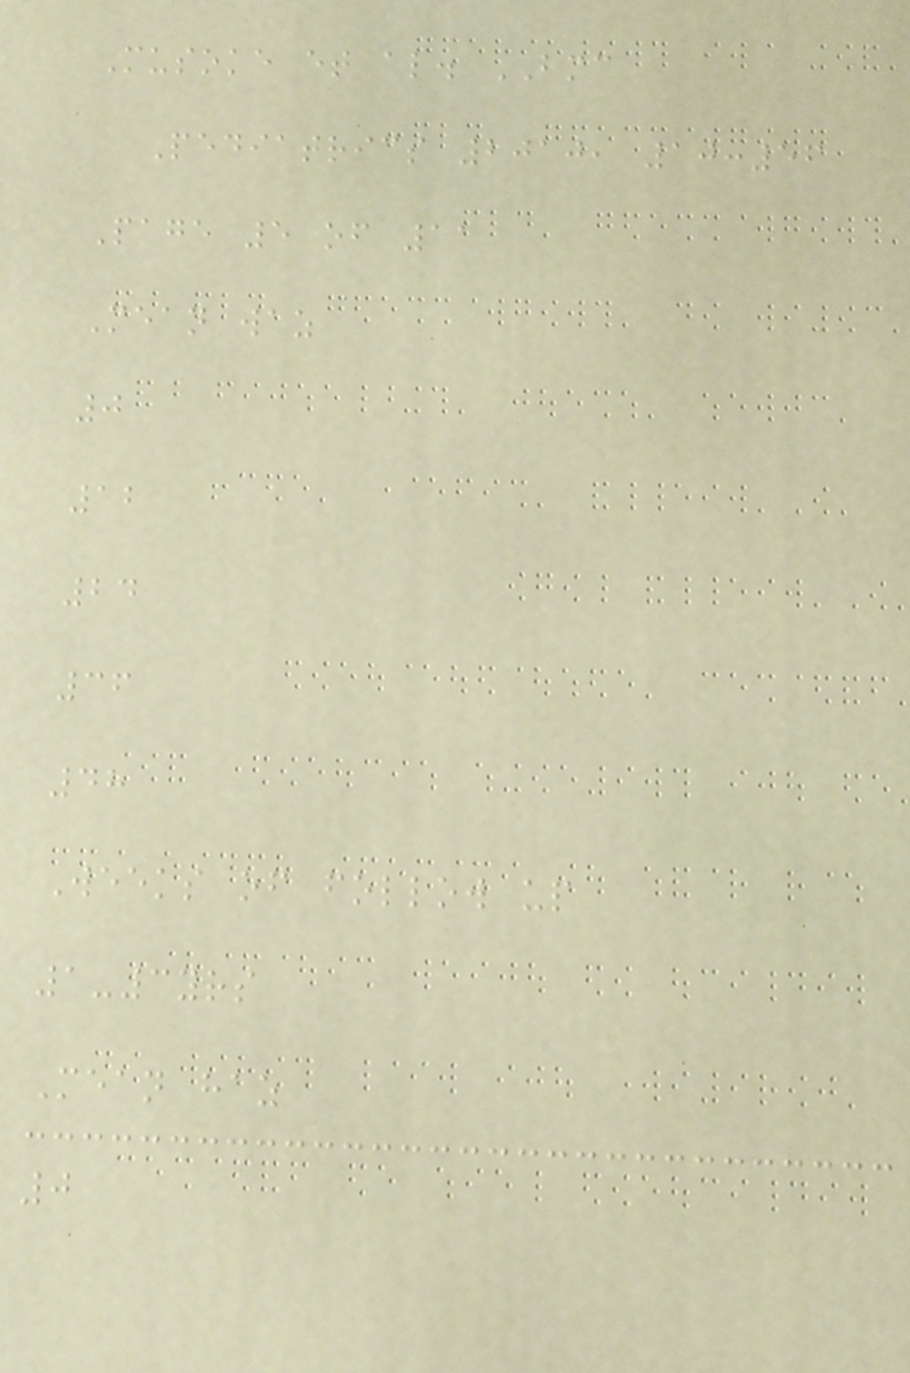Musoke et al. BMC
Pediatrics 2010, 10:56
Page 5 of 11
Mean waz
0
12
24
36
48
Weeks of follow up
1-3yrs
Mean haz
0
